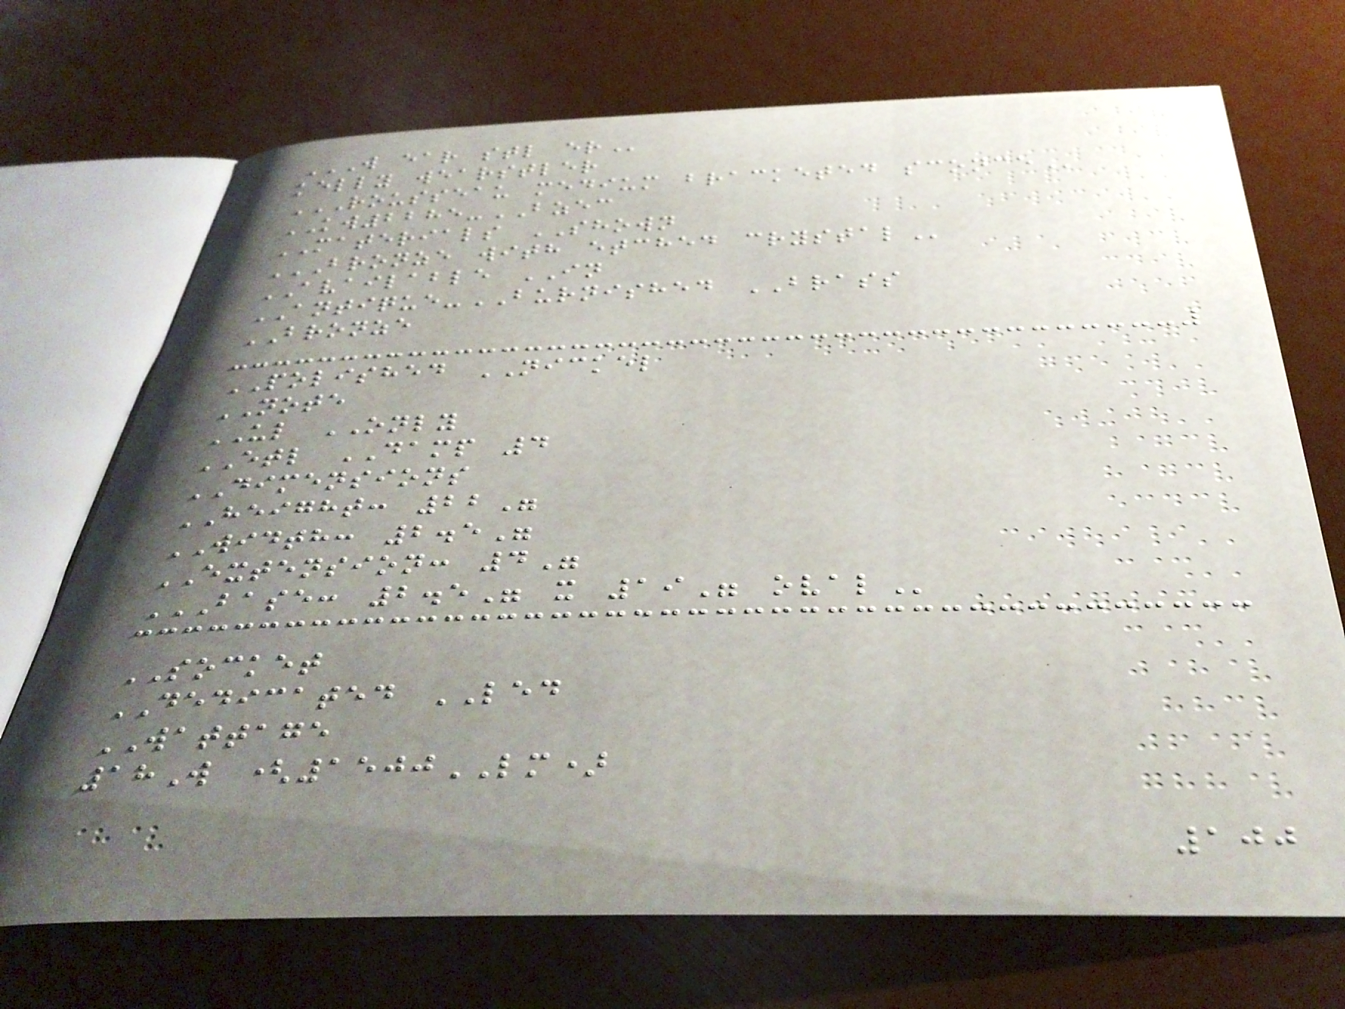W EAR STL ER
kelly wearstler
ROUSSEAU MEDIUM BRACKETED SCONCE
KW2285-BZEC
MATERIALS SHOWN
BRONZE WITH ETCHED CRYSTAL
AVAILABLE IN
ANTIQUE-BURNISHED BRASS
BRONZE
POLISHED NICKEL
NOTE
UL ONLY
ETL DAMP 4
DIMENSIONS
HEIGHT: 22"
WIDTH: 2.5"
EXTENSION: 4"
BASE: 2.5" X 19" OVAL
SOCKET
DEDICATED LED
WATTAGE
18W (1500LM)
100
